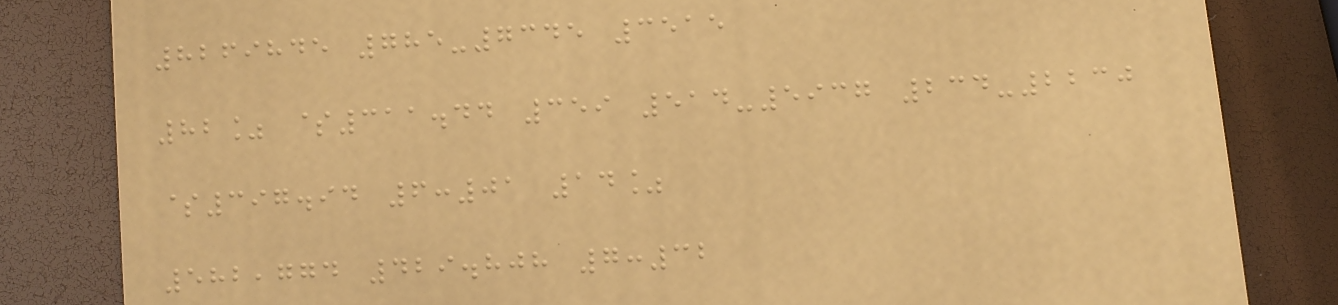8269845 785-7345 3515
82% $311.44 359 514-5937 234-2230
$397.94 6:01 14%
582,774 429.808 7:32
